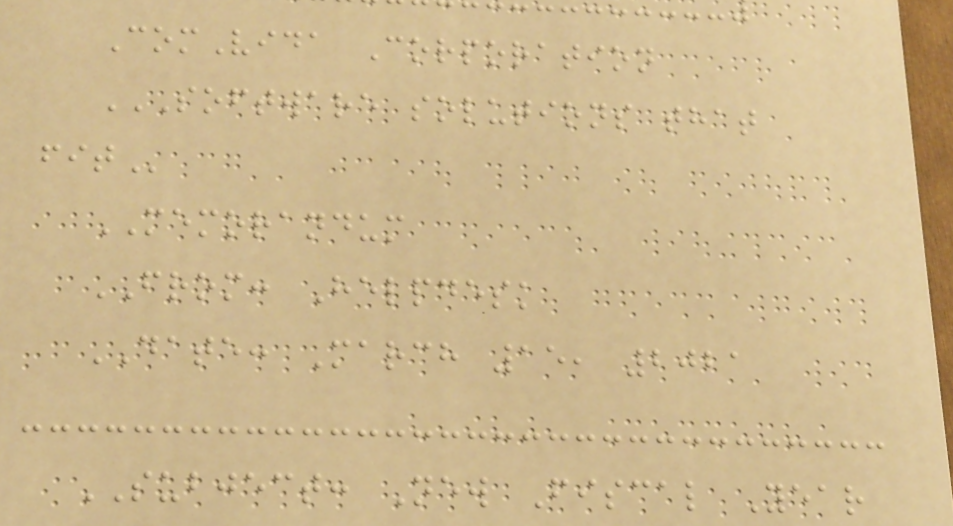ComVida Corporation
SOFTWARE SOLUTIONS THAT
FIT
MEMORANDUM
FROM: Helpdesk
DATE: March 15, 2021
SUBJECT: New Fiscal Year
